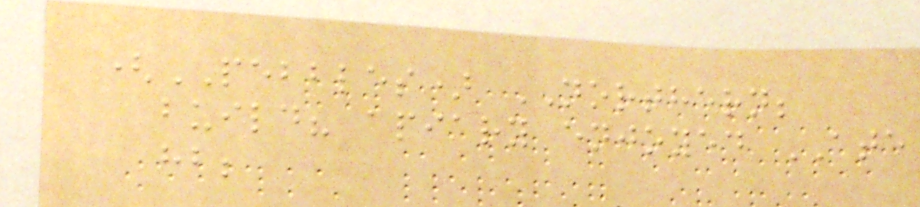(PEBBLES) NORTHERN;
build? apiary enjoyed ATE
hb;
